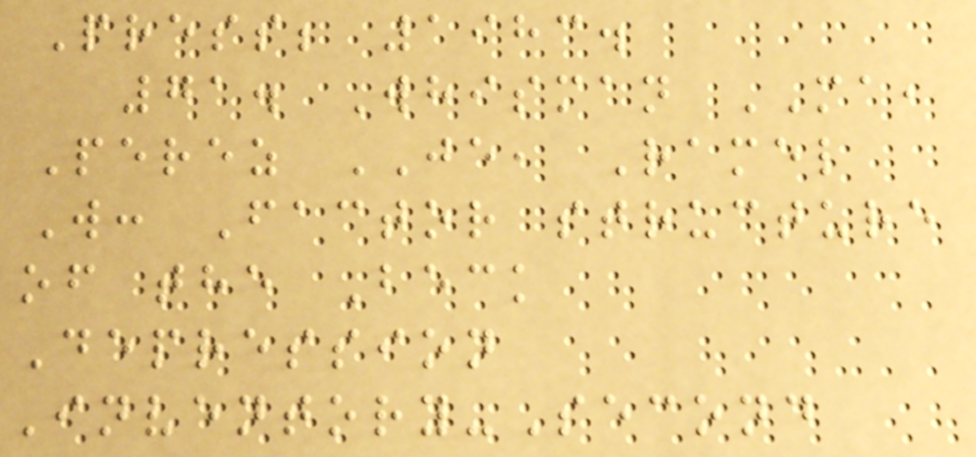Press; 1983.
71. Whisman MA,
Perez JE, Ramel
W: Factor structure
of the Beck
Depression
Inventory-Second
